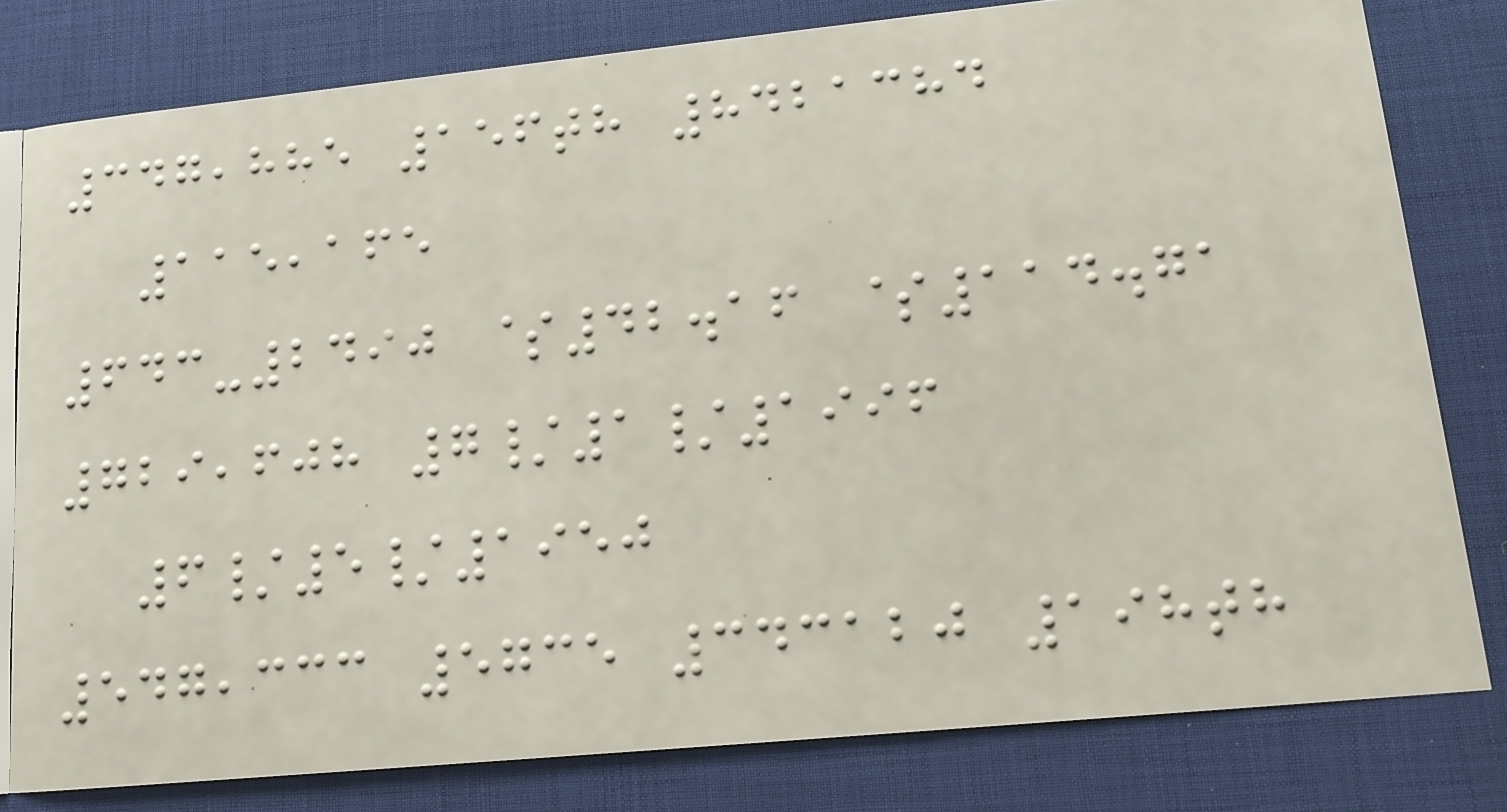347,885 156th 8421384
115,165
643-2490 $42.16 $114.71
729,608 7/1/1996
6/5/1950
547,333 5735 343120 198th
